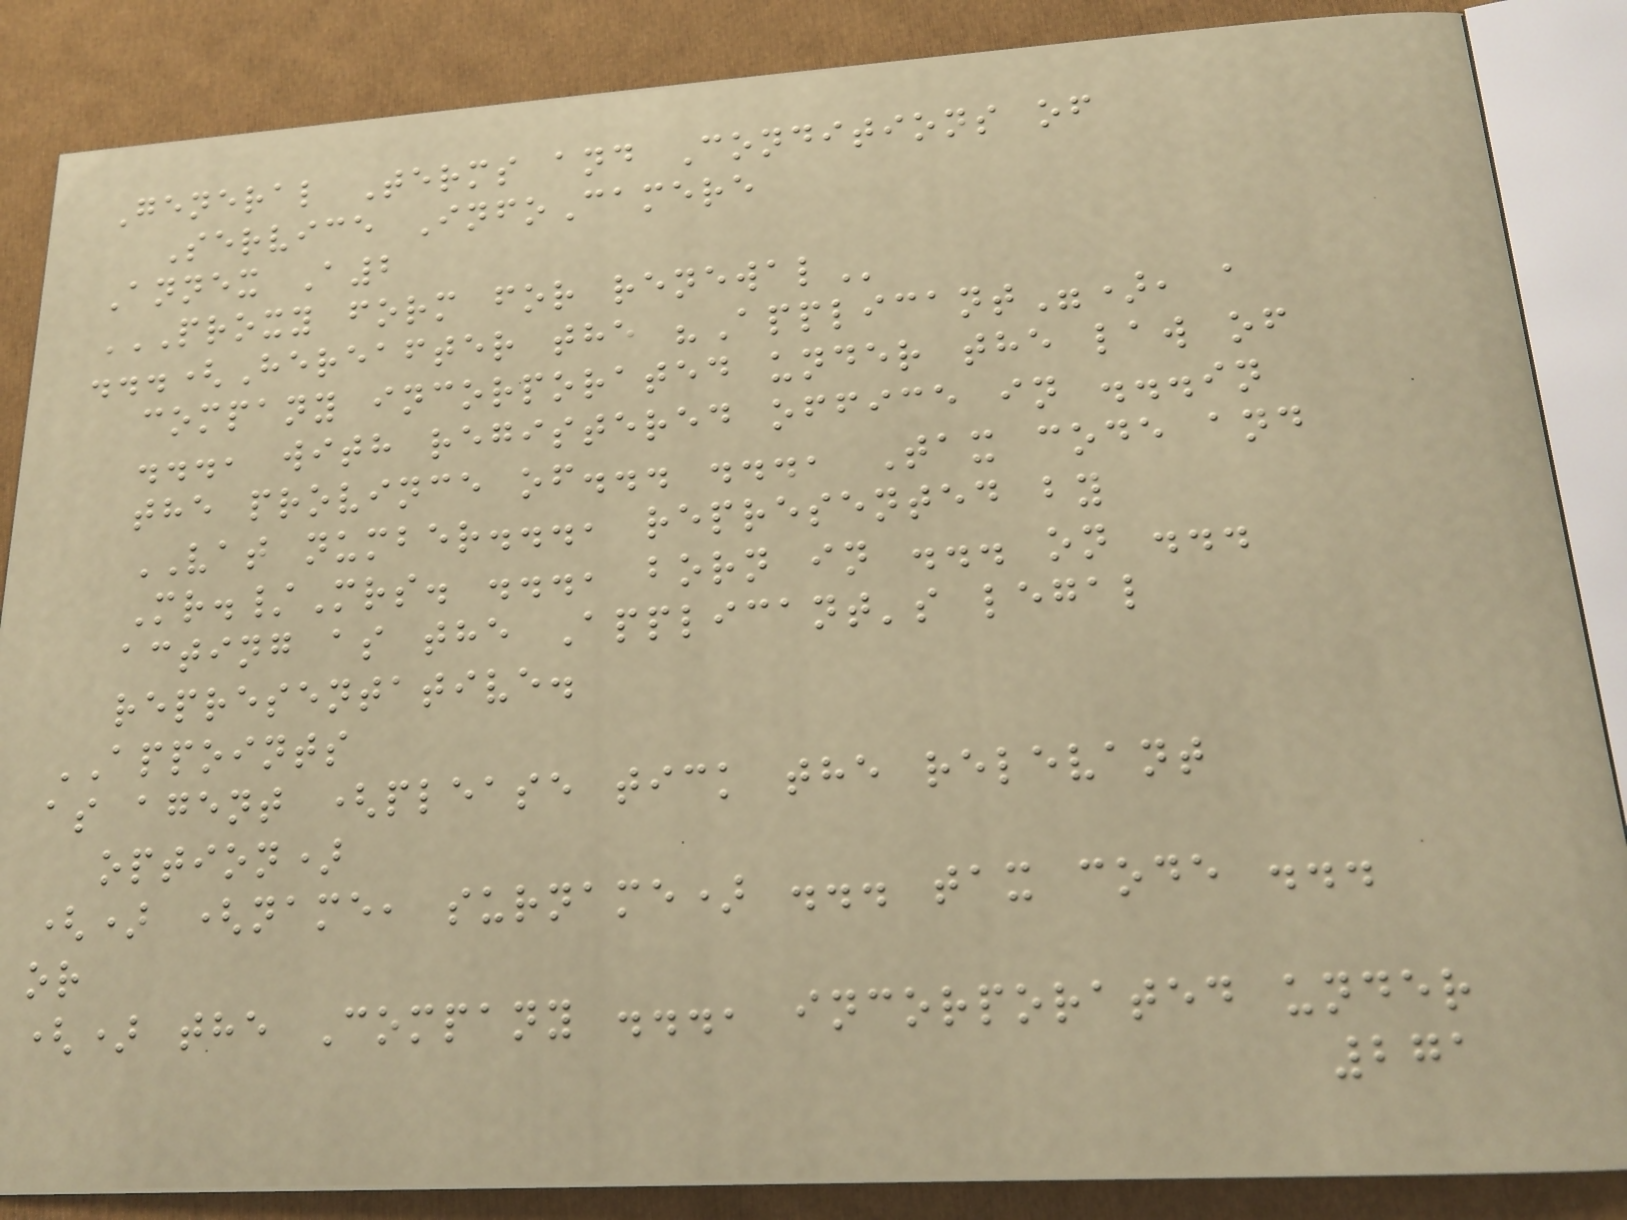General Terms and Conditions of
Service InfoCamere
Annex A2
PROXY FORM FOR RENEWAL
...(Hereafter the "Applicant"), a
company incorporated under the law of
..., with registered office in ...in
the province of... ..., Tax code and
VAT number..., represented by
Mr./Mrs. ..., born in ... on ...
acting as the Applicant's legal
representative.
APPOINTS
as agent (please tick the relevant
option)
() (name, surname) ... tax code ...
or
() the Company ..., incorporated under
271
